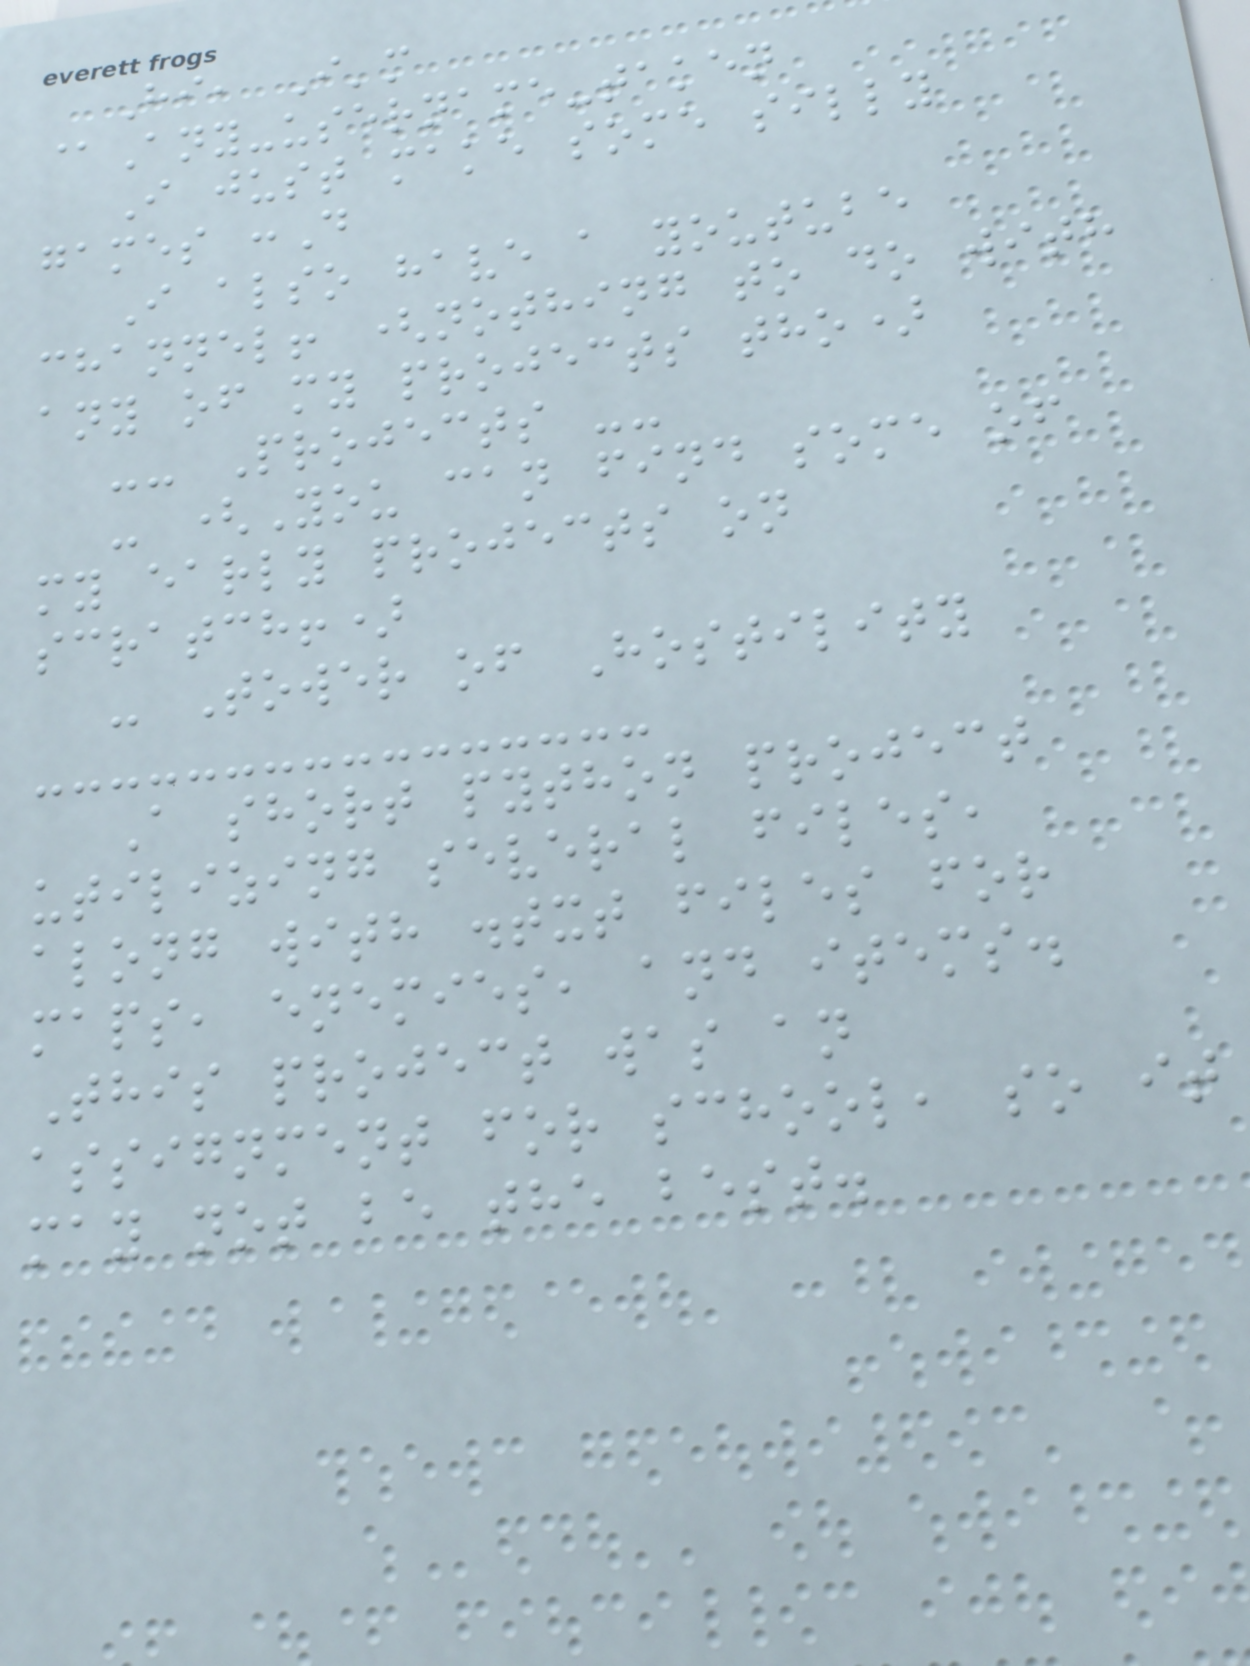Hi, I'm
@Any-username-taken
I just make some silly
games :D
I also have a youtube
channel! (nothing to do with
any of my projects tho)
-- Projects --
- (You can find some of
my early projects on
scratch!)
- Tower of Hostility
A short python project
utilizing several files,
along with .txt files for
maps, enemies, and items.
This project was an
assignment for school, so it
may not be the best.
